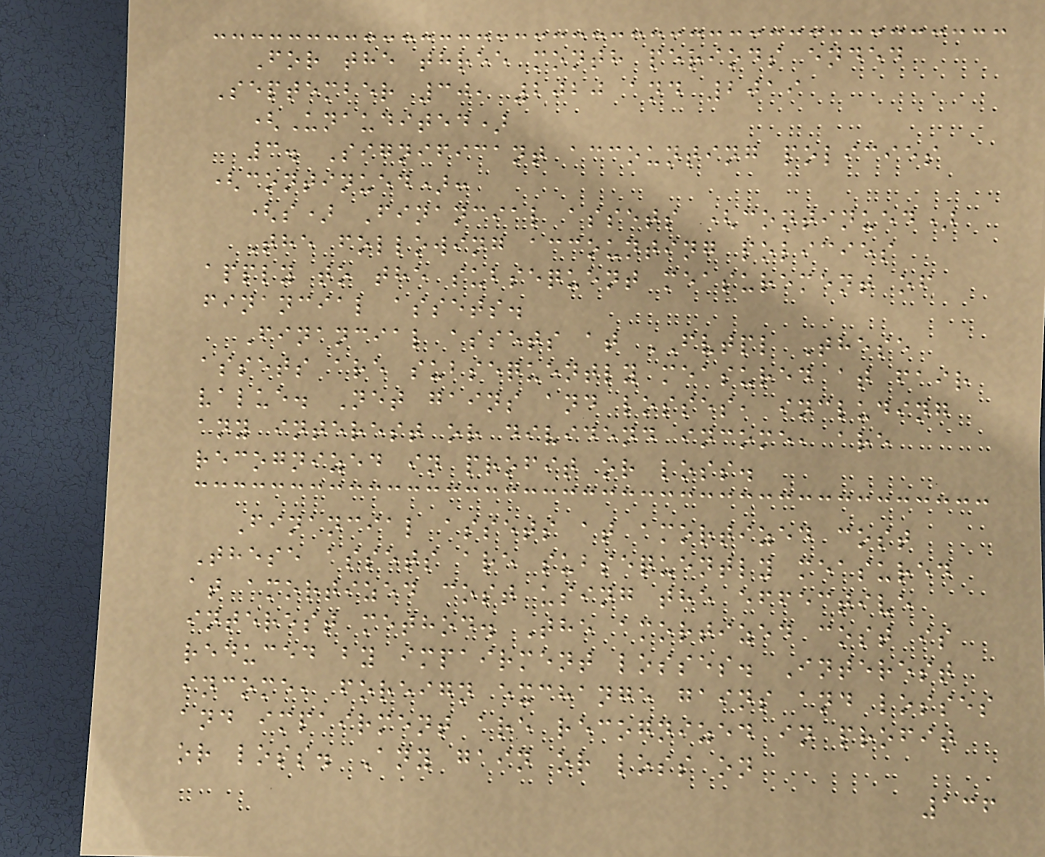For the three month periods ended
September 30, 2020 and 2019
(Unaudited)
3. Significant accounting policies
(continued):
(s) Financial assets (continued)
The following accounting policies
apply to the subsequent measurement of
financial assets.
Financial assets at FVTPL These
assets are subsequently measured at fair
value. Net gains and losses, including
any interest or dividend income, are
recognized in profit or loss.
Financial assets at amortized cost
These assets are subsequently measured
at amortized cost using the effective
interest method. The amortized cost is
reduced by impairment losses. Interest
income, foreign exchange gains and losses
and impairment are recognized in profit
or loss. Any gain or loss on
136
